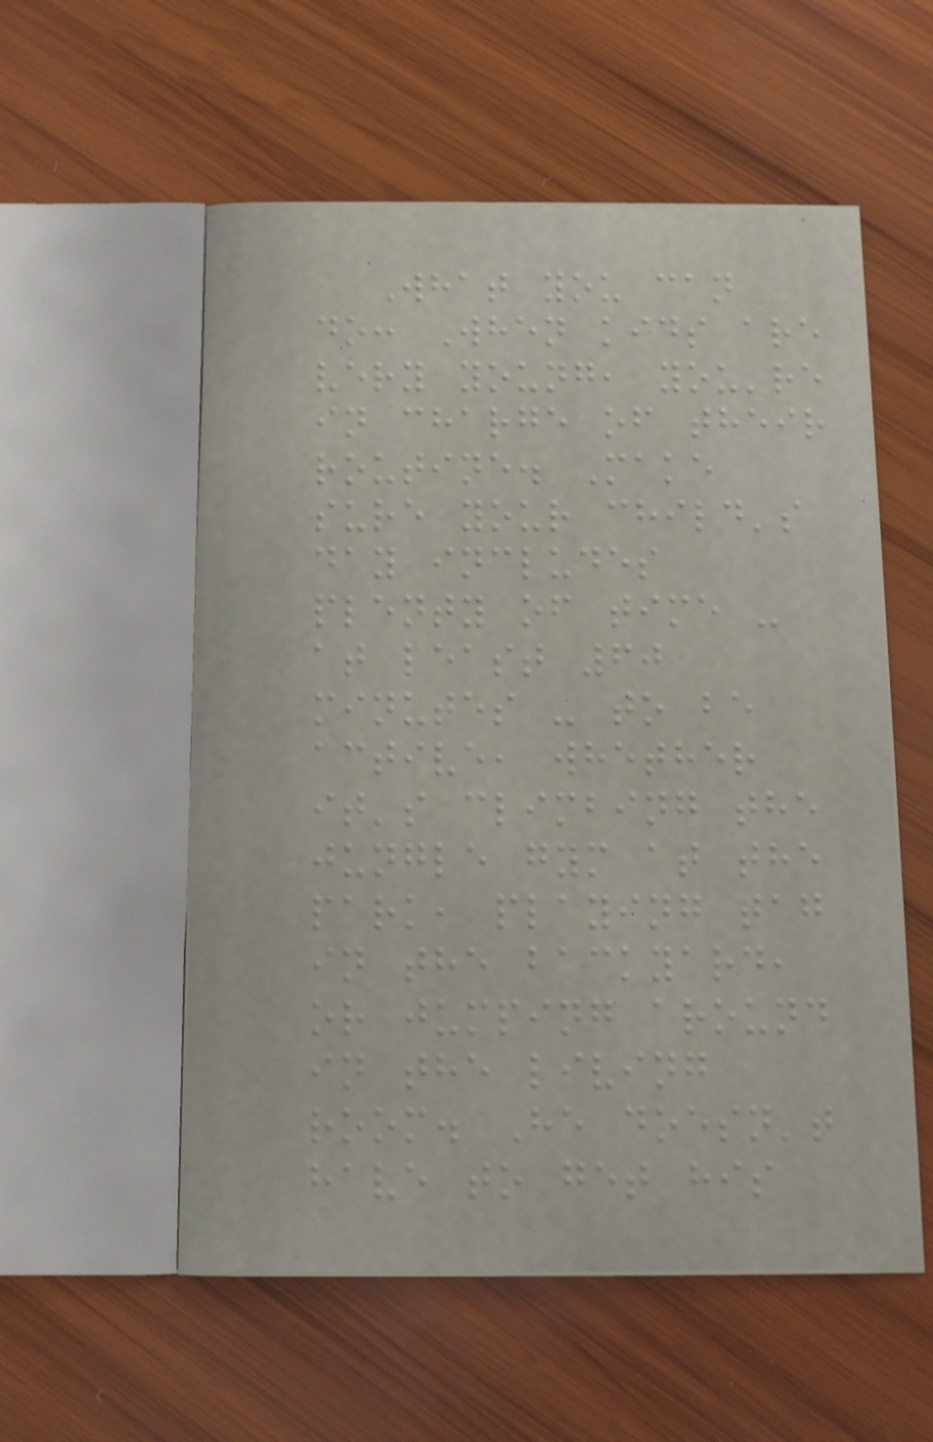What you can
do: When kids are
very young, you're
in charge of their
routine. Make
sure your child's
day includes
plenty of time -
at least 60
minutes - to be
active, whether
it's climbing the
jungle gym at the
park, playing tag
in the backyard,
or jumping around
in the living
room. He doesn't
have to get his
